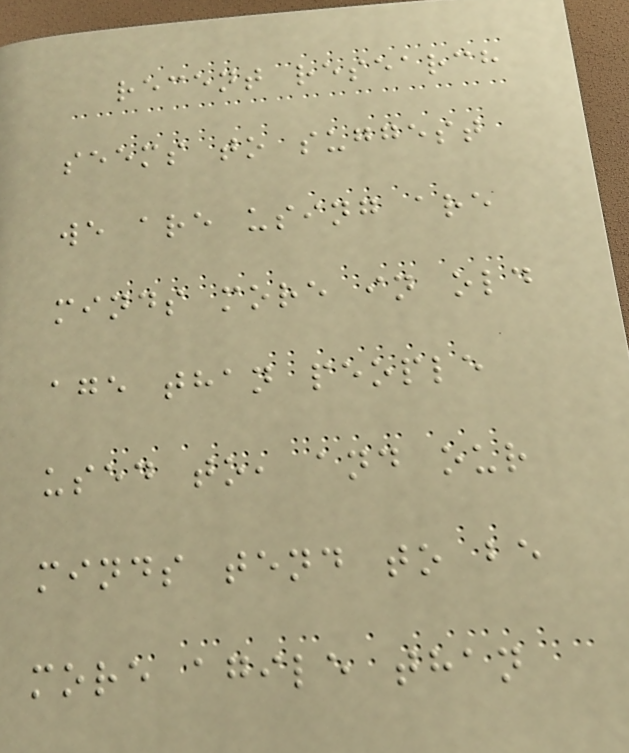recent research
seems to suggest
we are using are
minds more in old
age than people
used to, and our
minds tend to be
more agile than
